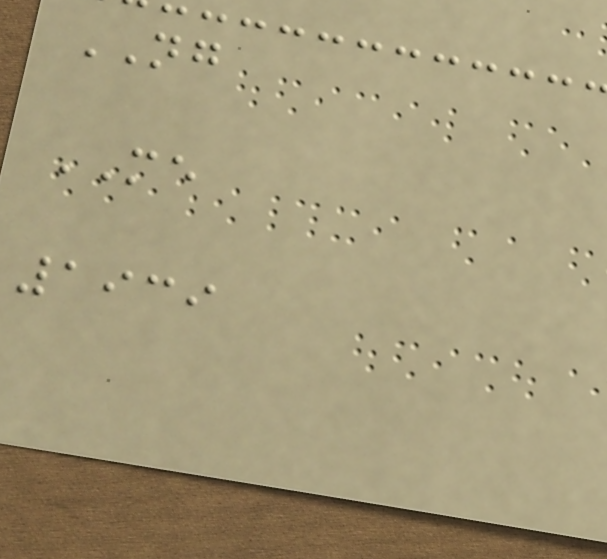NG
ME
1939
